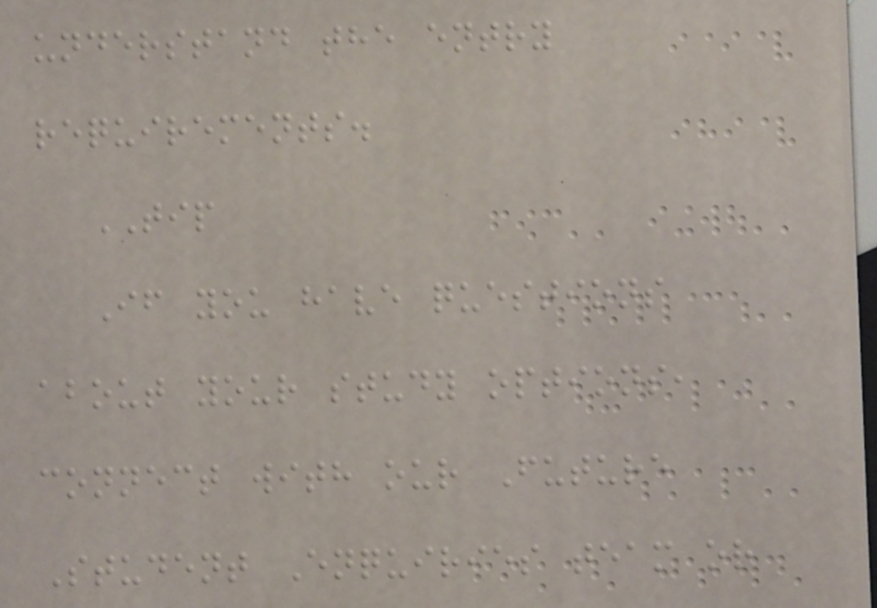understand the entry
requirements.
TIP
If you have questions
about your study options,
connect with our Future
Student Enquiries team or
